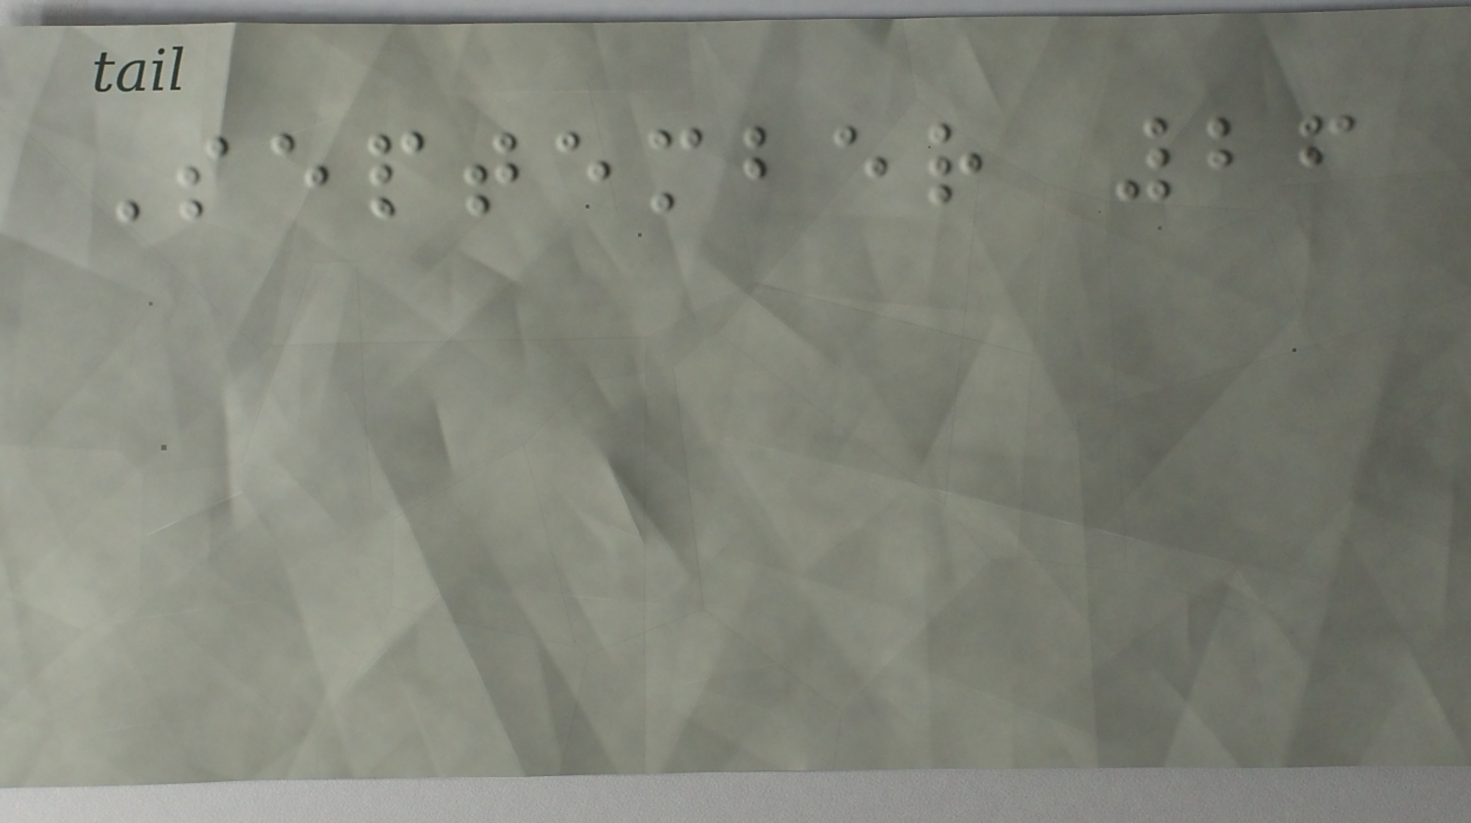September 26
